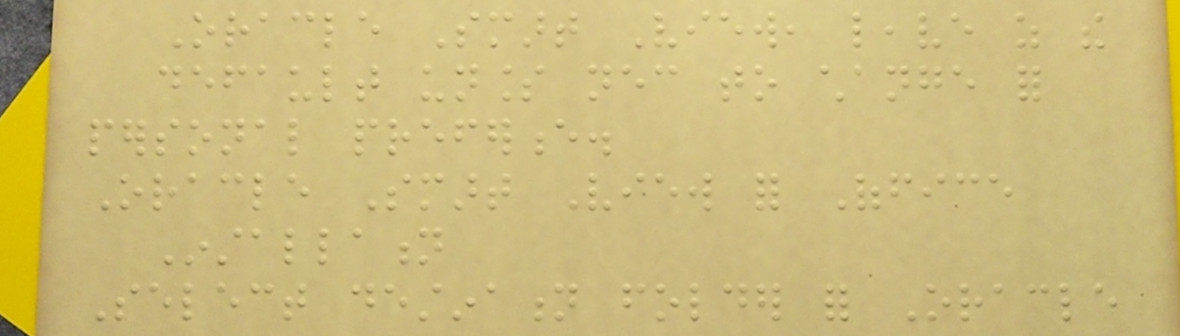Oracle Smart View, leave as the
default unless necessary to change for
personal preference.
Oracle Smart View for Office
Installation
Select destination folder for Oracle
